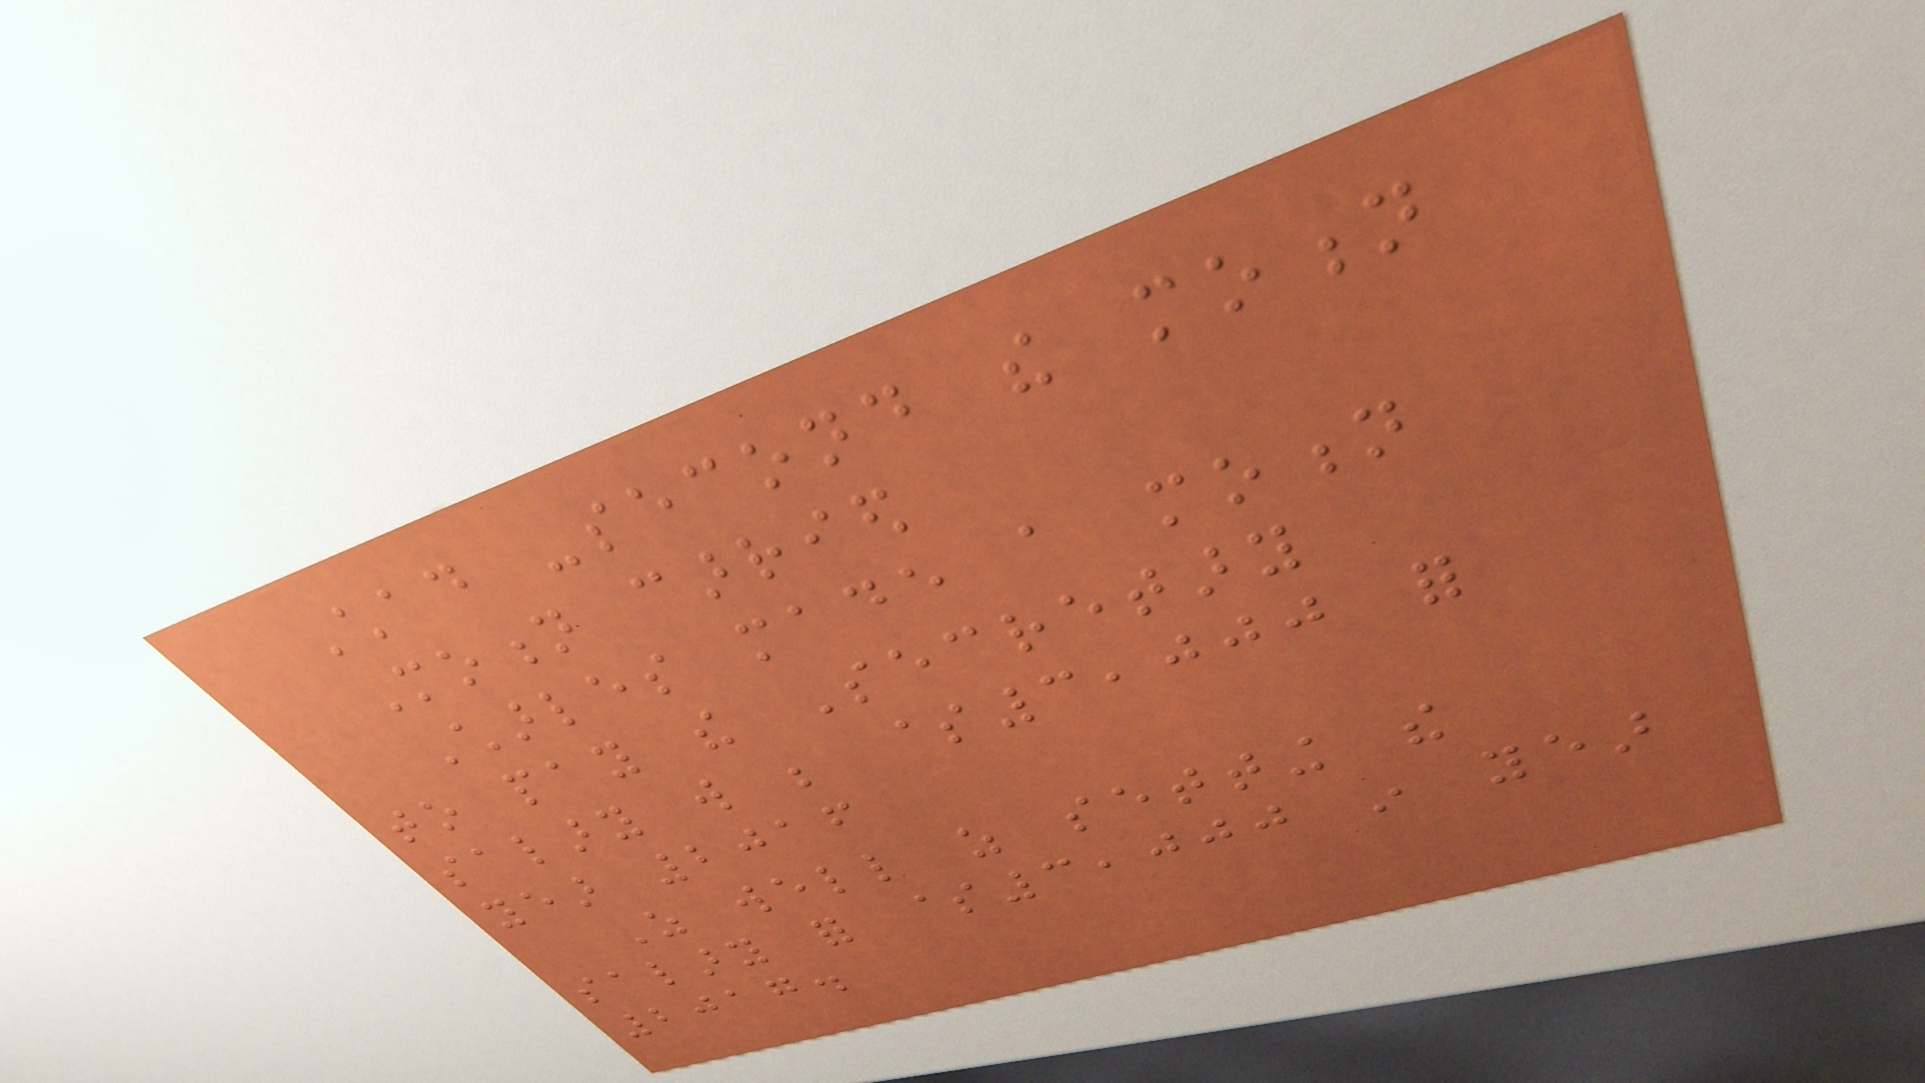Chad -second the motion
Motion carried
Charles made a motion
to pay the Secretary
salary will be $3,000 for
year 2016
As well as setting the
salary for $3,000 in year
2017.
